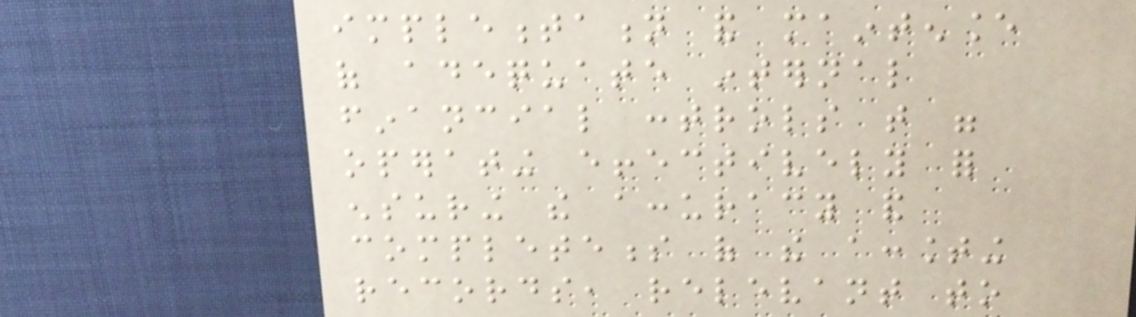implementation and maintenance
of adequate internal
financial controls that were
operating effectively for
ensuring the accuracy and
completeness of the accounting
records, relevant to
